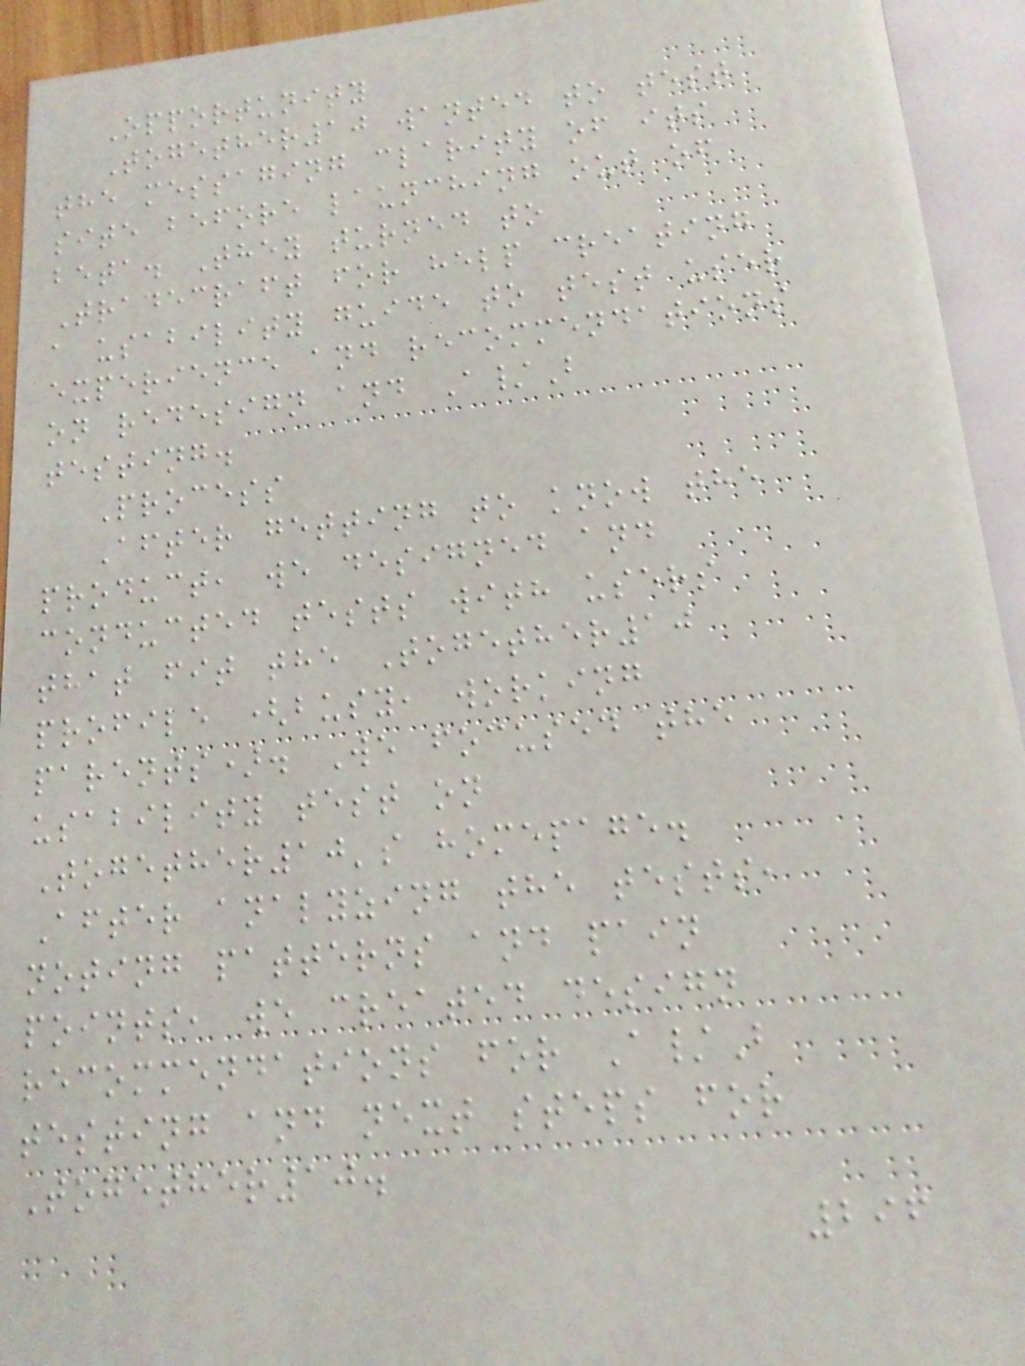Opportunity
Together10 wanted to test
the messaging clarity of its
site before launching out of
beta. They turned to
Tradecraft for help creating
a usability guide to test user
experience and recommendations
on redesign and A/B
testing.
Process
After getting to know the
product, we designed and
conducted tests with users
that fit the Together10
profile (busy, working
parents). We focused the
usability test on
Together10's homepage.
After analyzing the tests,
noting patterns and pain
points, we created design
recommendations for A/B
testing and next steps for
Together10.
296
